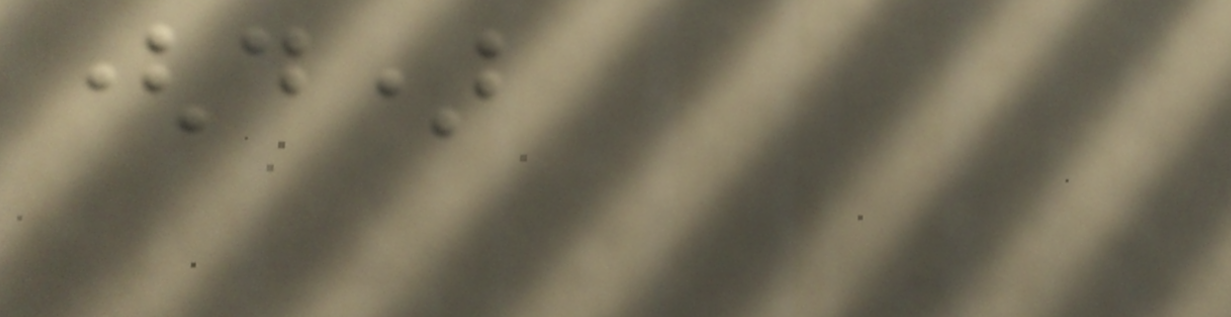(d)
